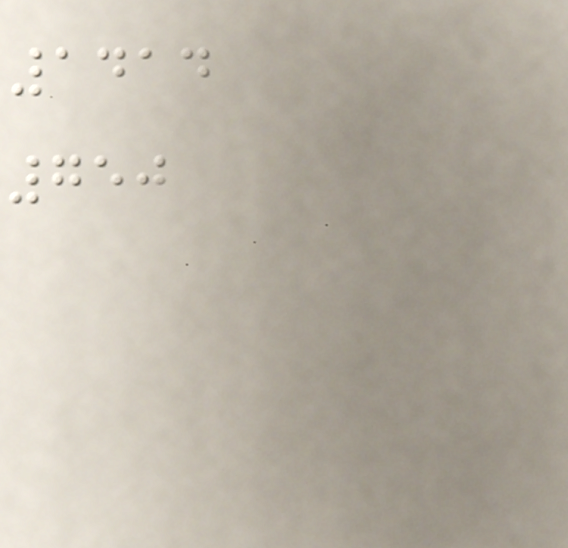1414
750
